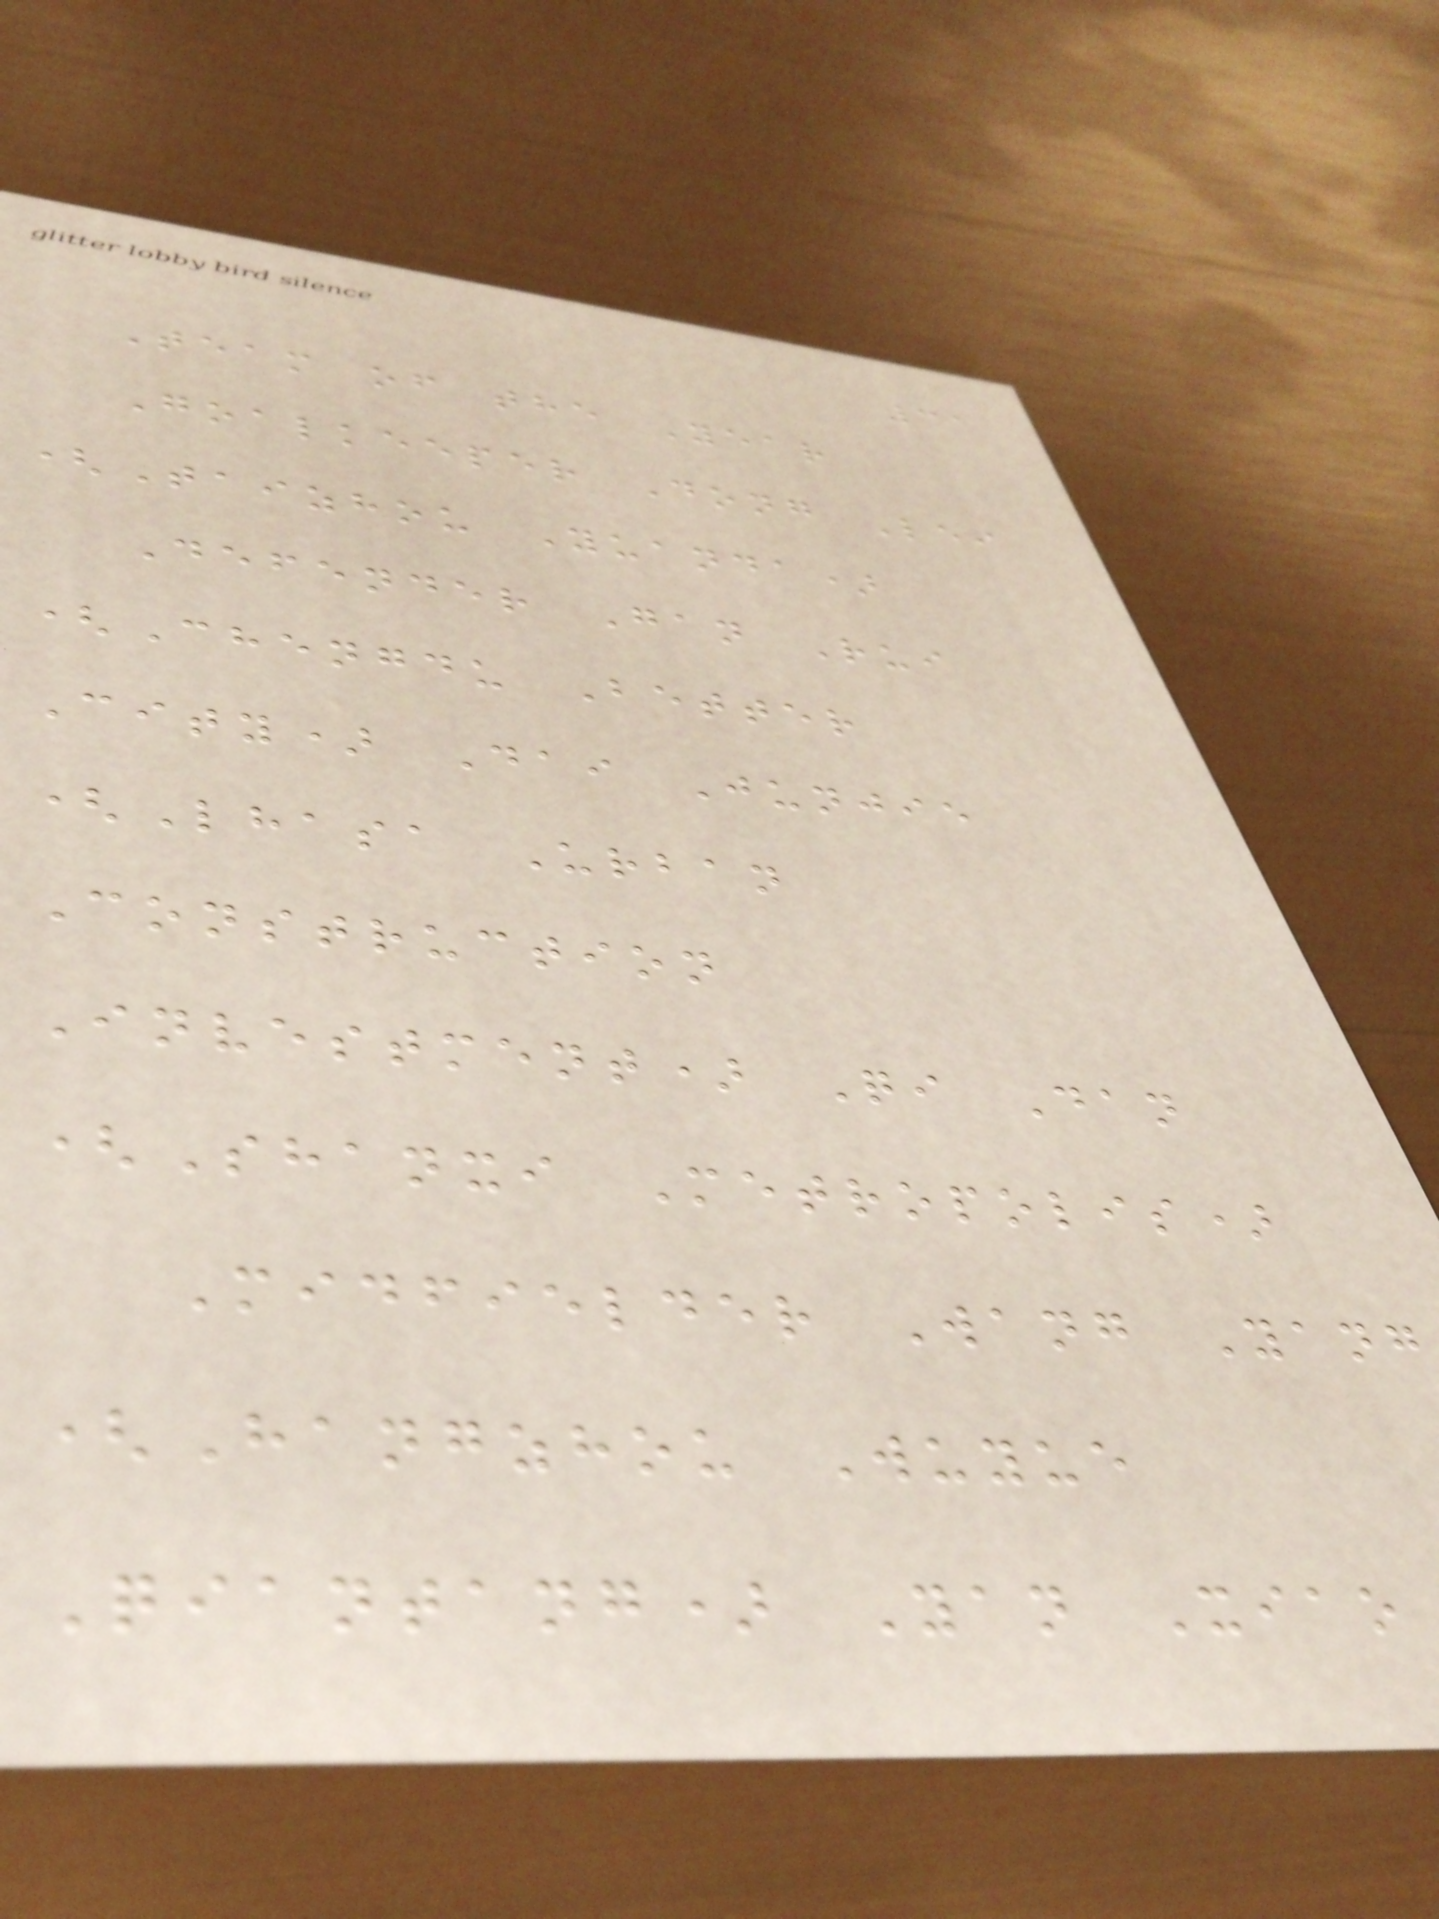31
Team of the Year
Goalkeeper Dong Lei
(Taizhou Yuanda)
Defender Gan Rui
(Chengdu Better
City) Dai Junjie
(Lhasa Urban
Construction
Investment) Qi Dan
(Shanxi Metropolis)
Midfielder Wang Yang
(Hangzhou Wuyue
Qiantang) Yan Xiao
